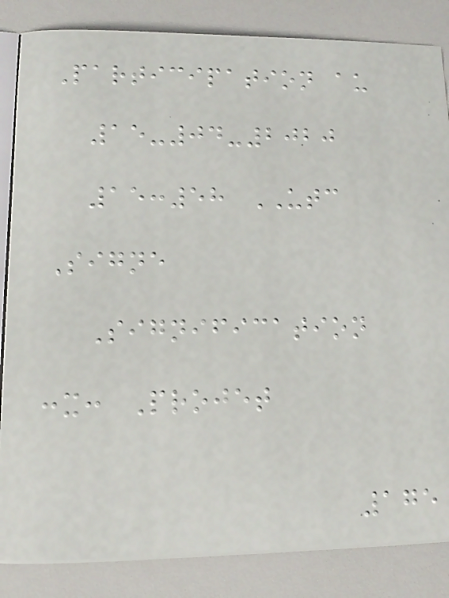Participation au
15-04-2020
15:58 UTC
Signe
Signification
:x: Projet
175
